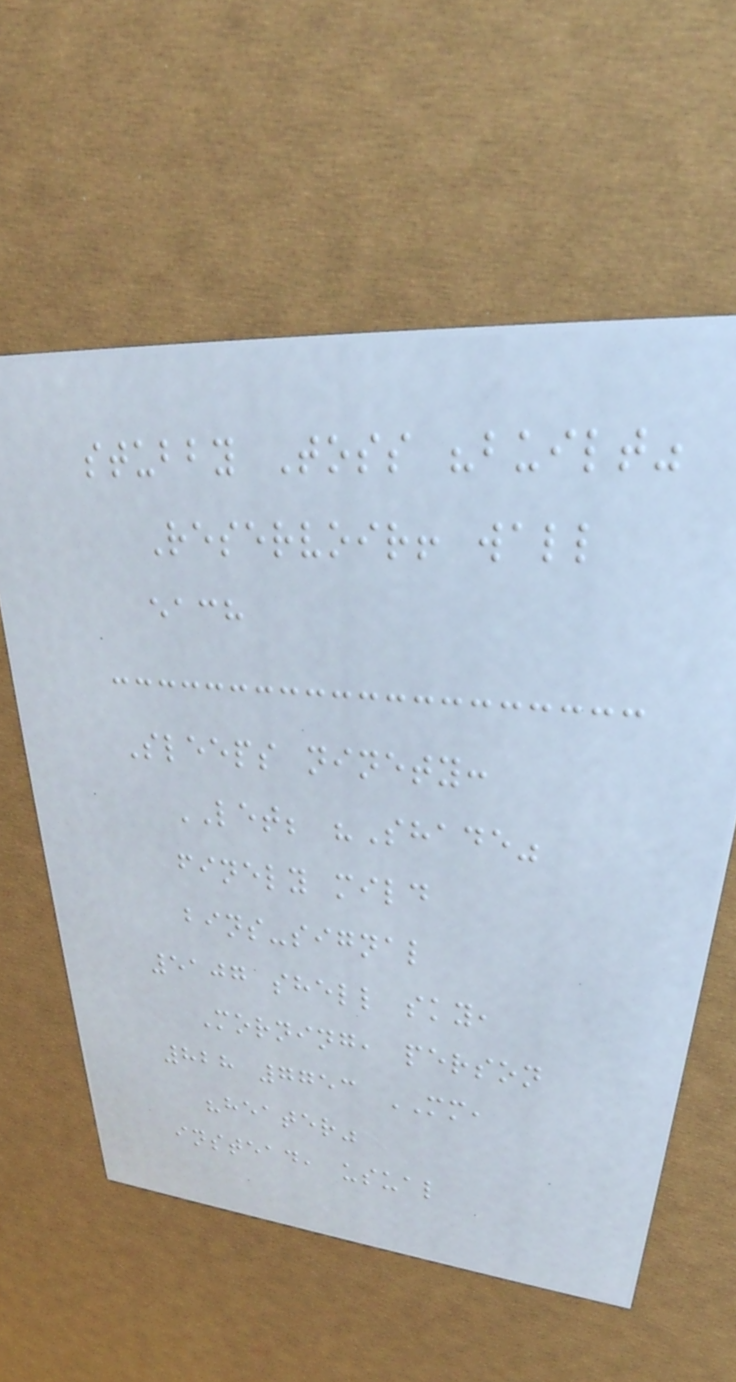stubby Toss "built"
Reservoir! wall
each
Sleeps ninety:
LET; "Shade"
finely mild
bins-signal
5107 shell sky,
Morning, person
828 7753 MM,
"heater"
instead, usual
